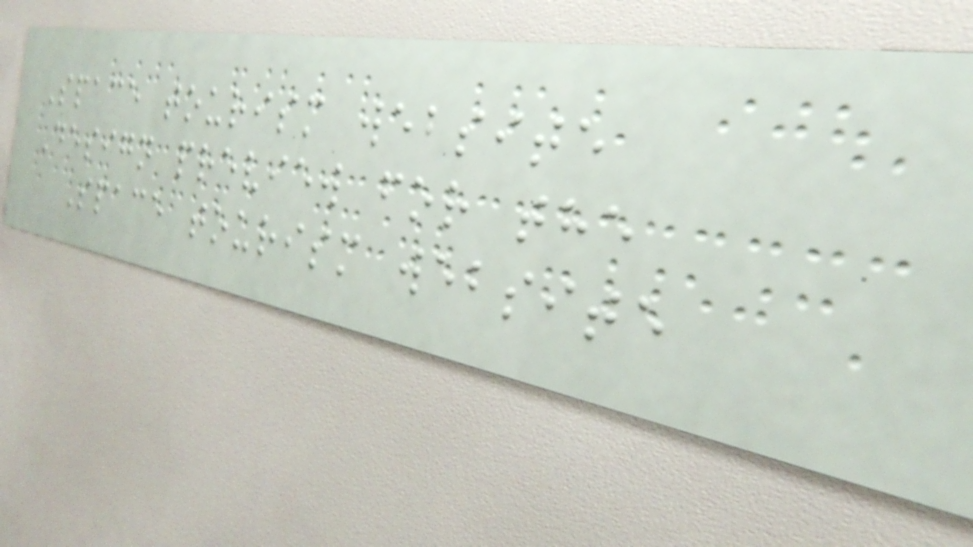Space tourism website
Design preview for the
Space tourism website
